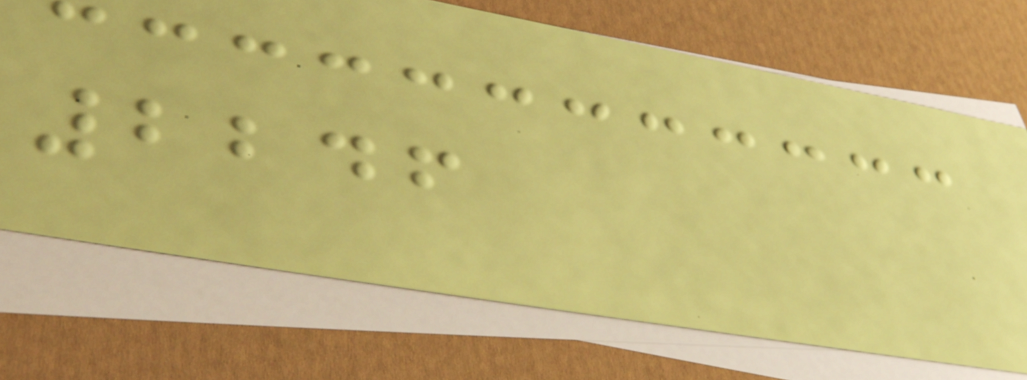2246
